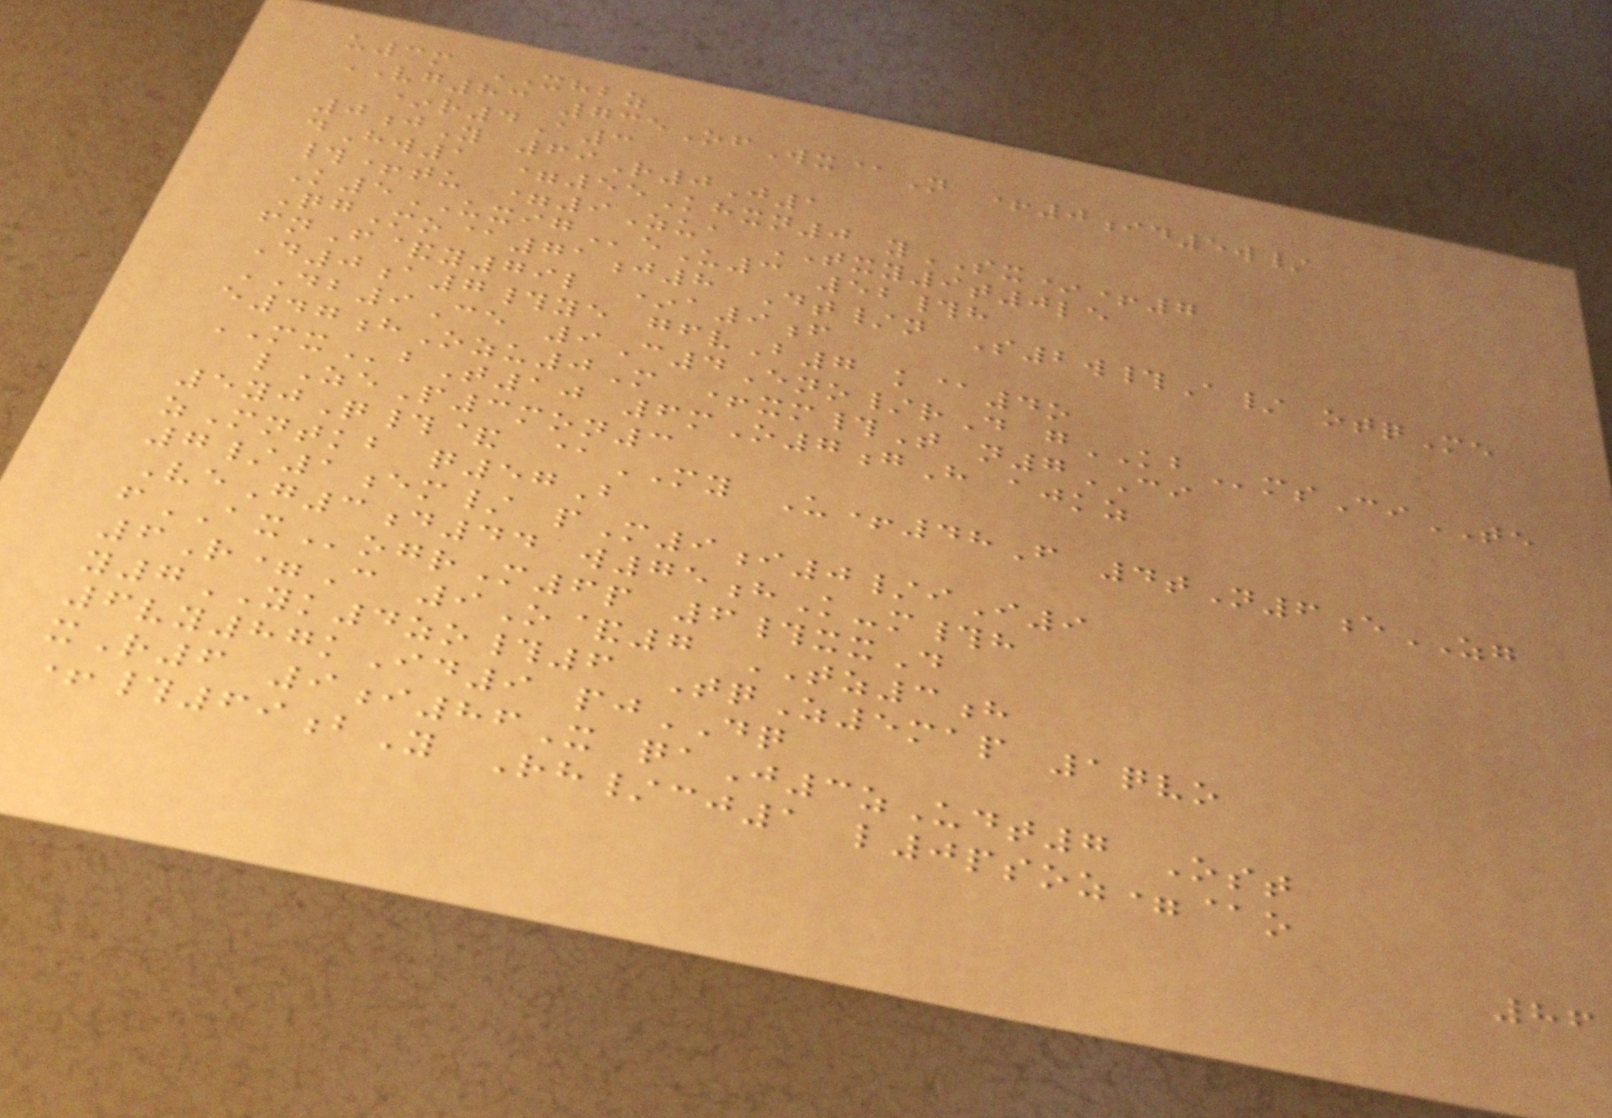u3m XHBZ
VG83 735OfWx@N +0id5w/
*r4A3
0jY 69R0J1
dHw1 =55Khxn0 ySX*+7
#+tu =9Zua TXY9t0le
K5UXIGeU3 52#h
QgMo@71j8 Dt/n S2w#A/ otqMe
fnF&y79l *a9f
D0a7#ye gfvB7 k@4o
DB9Ce 9C4Eno/rD gKBmsCiTE
e47hOzu0M +xm#T n7CI
MXbT10 6mO7gH ajkz
lZeP3mon3
5yjQ#& @MY U+48F 4tN6eZG
zMntkb q57B
7/1em/ pM9i0/iI9
VeG3d44 w75hK-m#h
fAXogrM6p 6#xxD
6R=C 9O&7 TZ3h
y7YK4zo#6 TqZ5map 1qvo
6vy87kId9 pjDQ
xR6 9i86X qaJ3zUdt7 Ost
+#69bY Rh/cj1 l0psoz=@o
86
